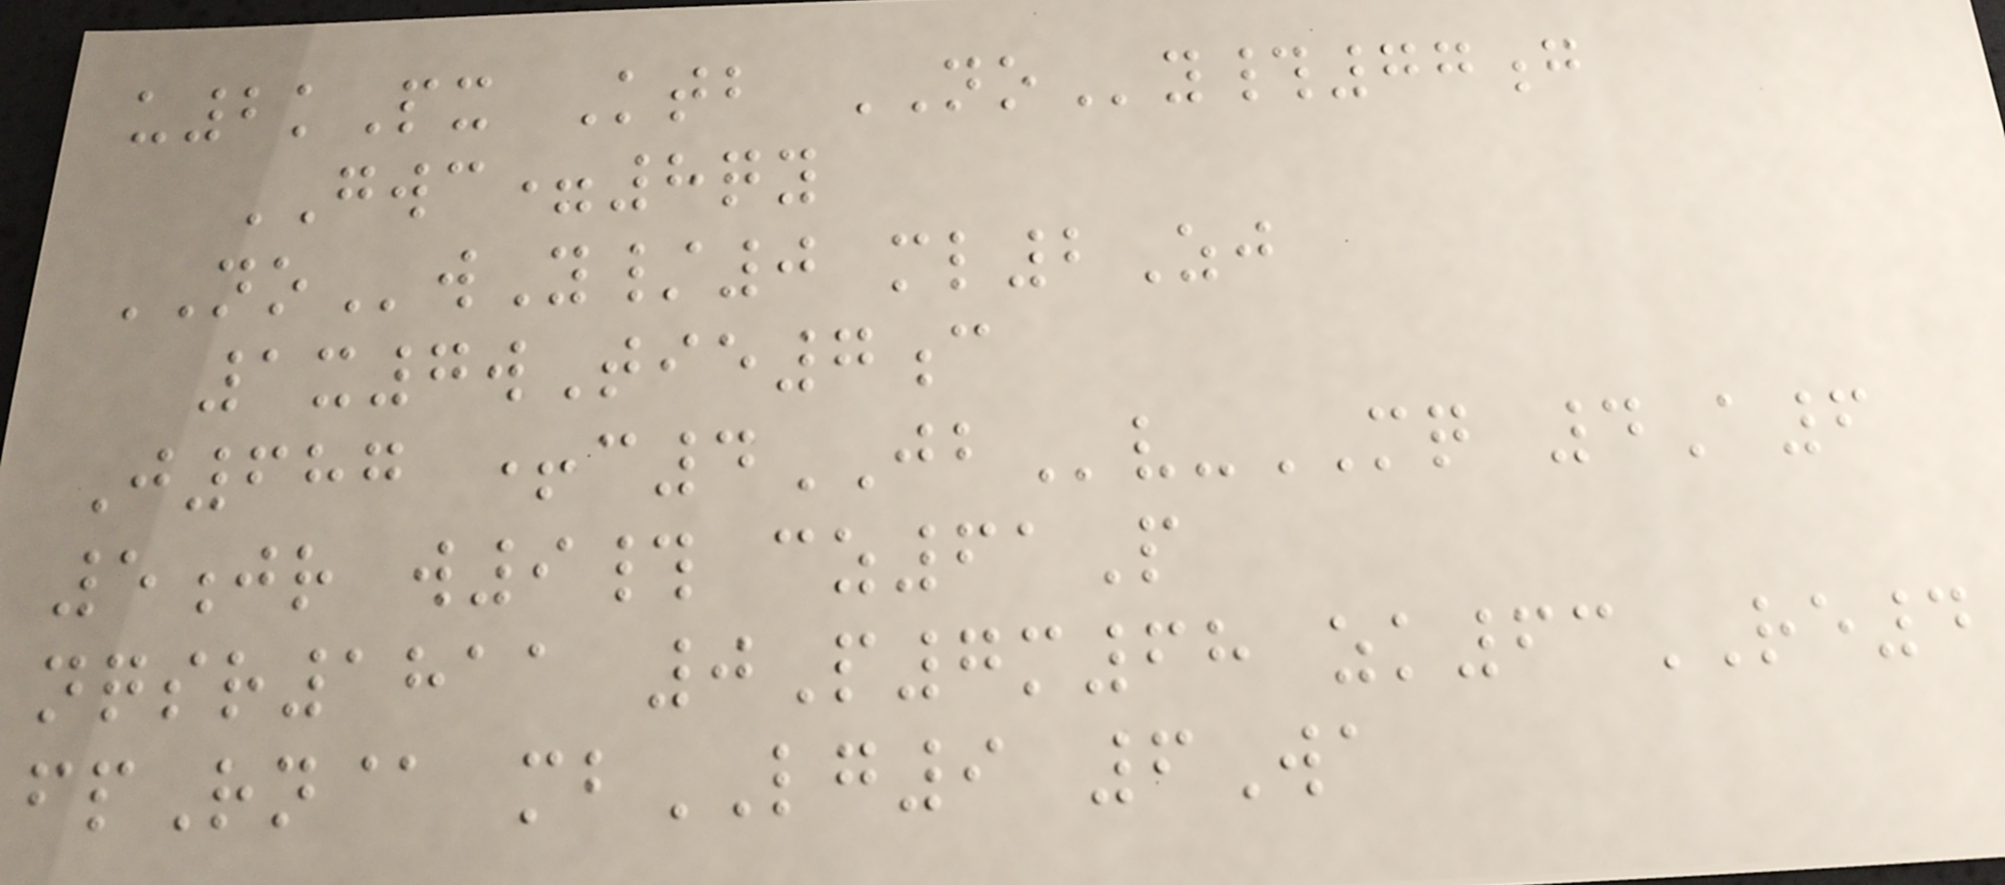u2kPx Ktb NOy#77g
GWC=8qy
NOwY/0 ml2Zj
1x7wTie7c
J687 +c4JBv-MQ 4A6
5jr w9# cz61P
nqsr1811 0P7m68 zk63RE4
fpRn@ mbLG9 6Wa
